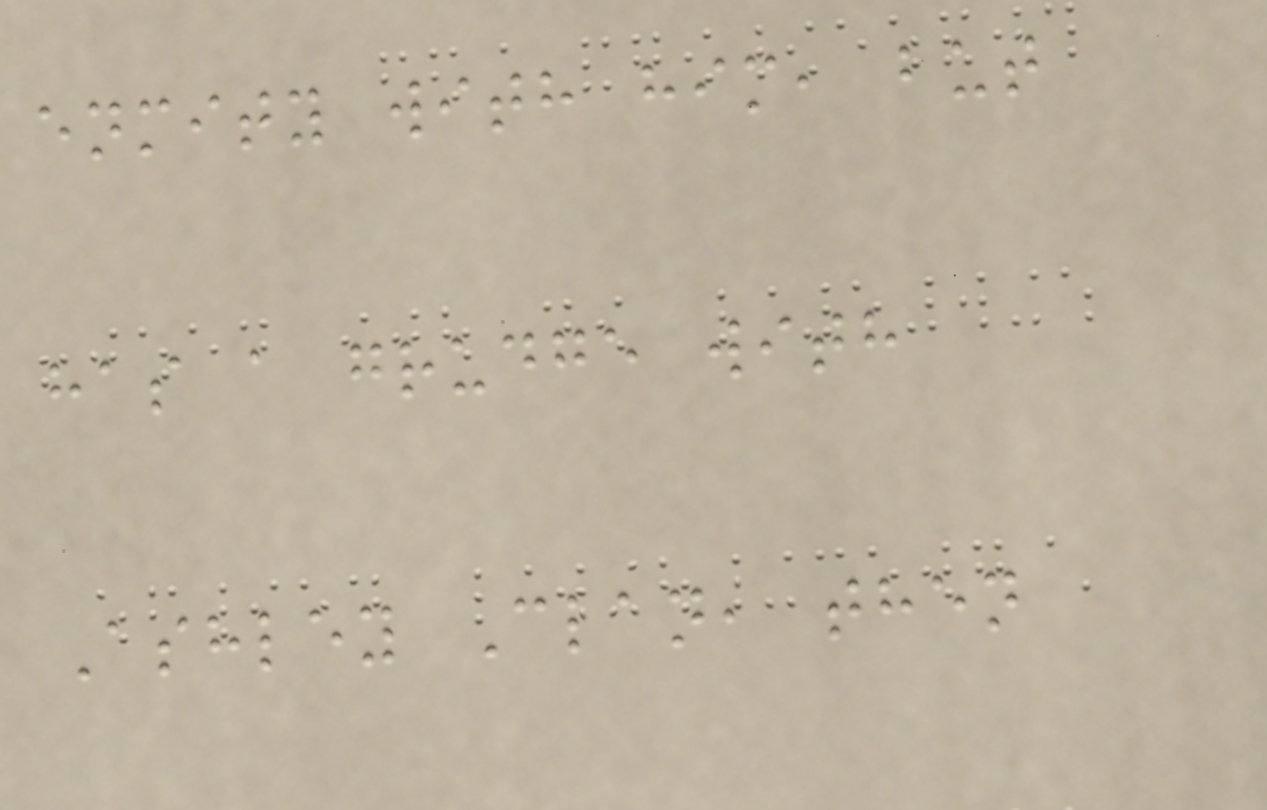enmity with him, but
has a grudge with
Ashley Clan, then
